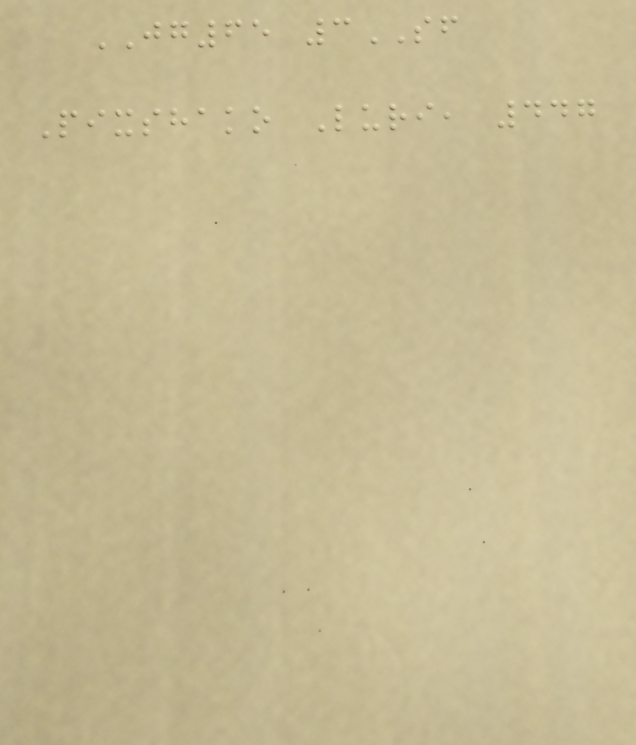JG65 3SF
Pixshako Luri, 447
